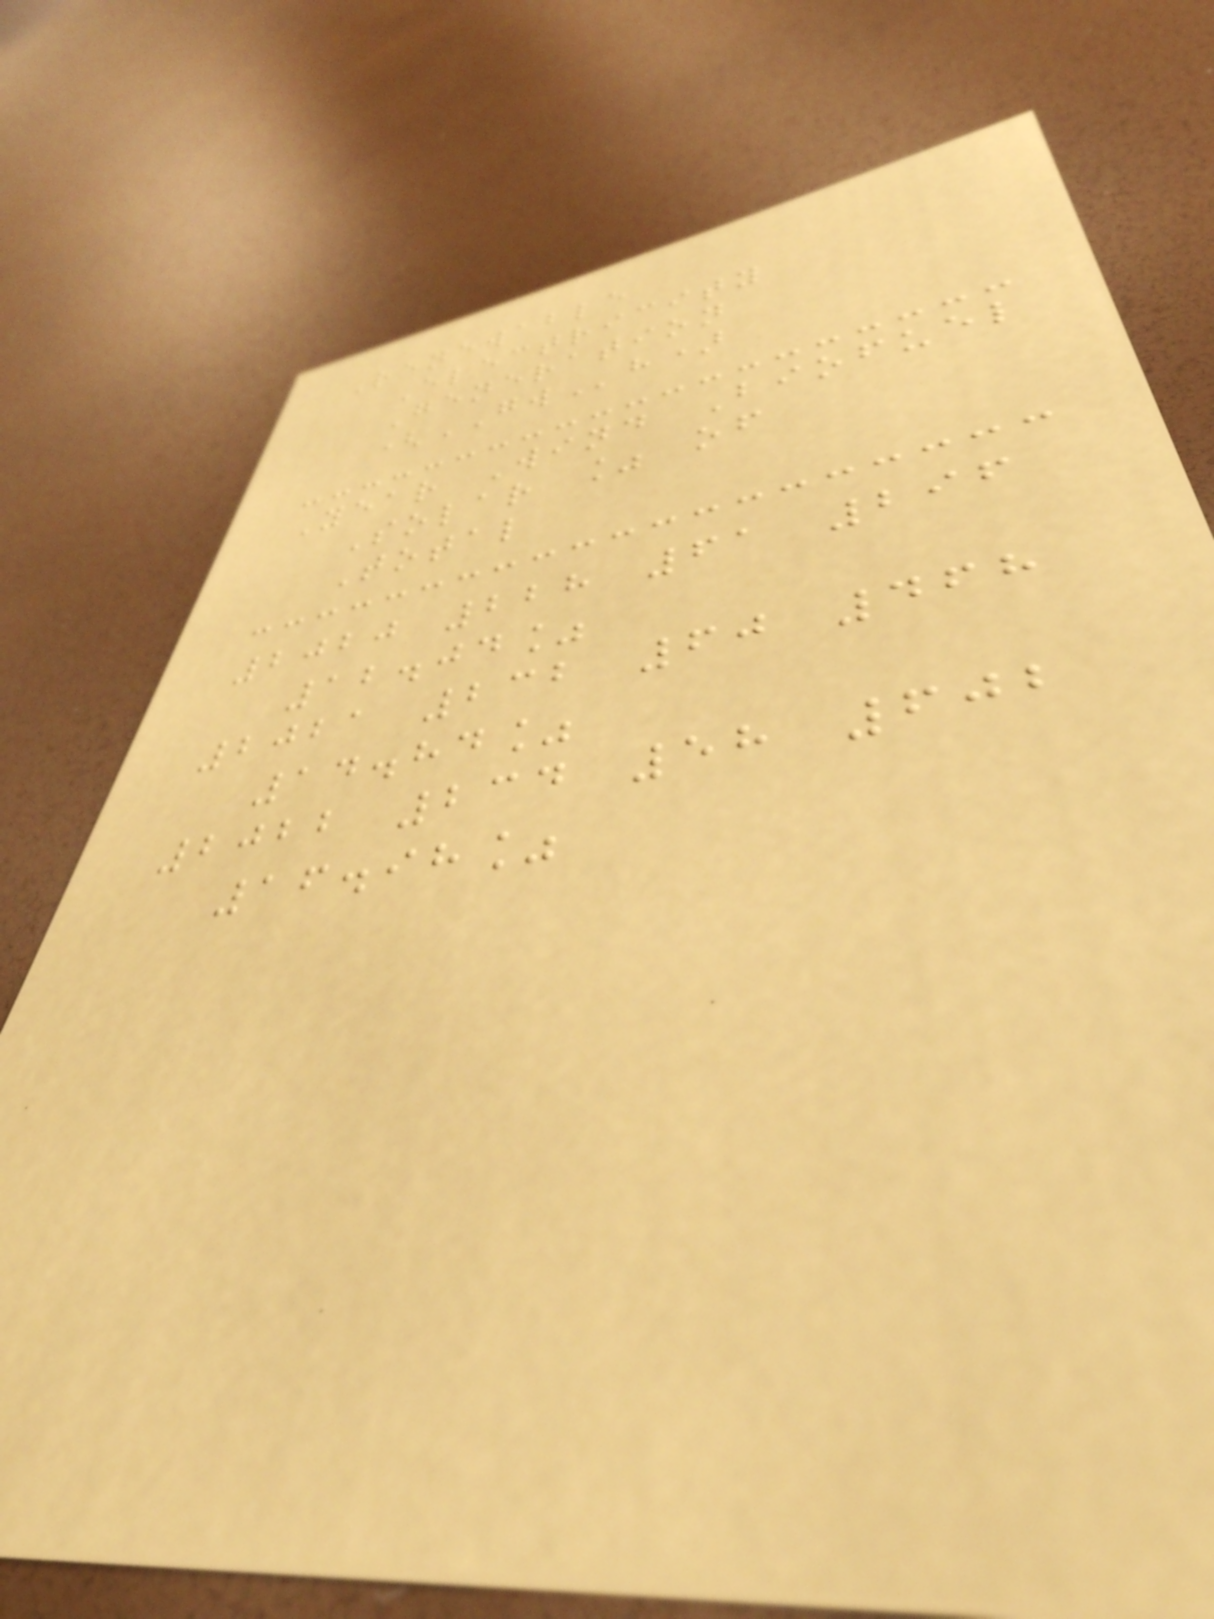Renewable
Electricity
Generation
(GWh)
Year Wind Biofuel
Solar % of
Total
2020 228 61 296
12.04%
2021 232 60 468
14.84%
2022 234 58 602
16.98%
